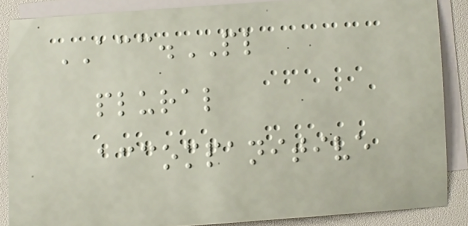ACC.PL
plural
accompanitive
